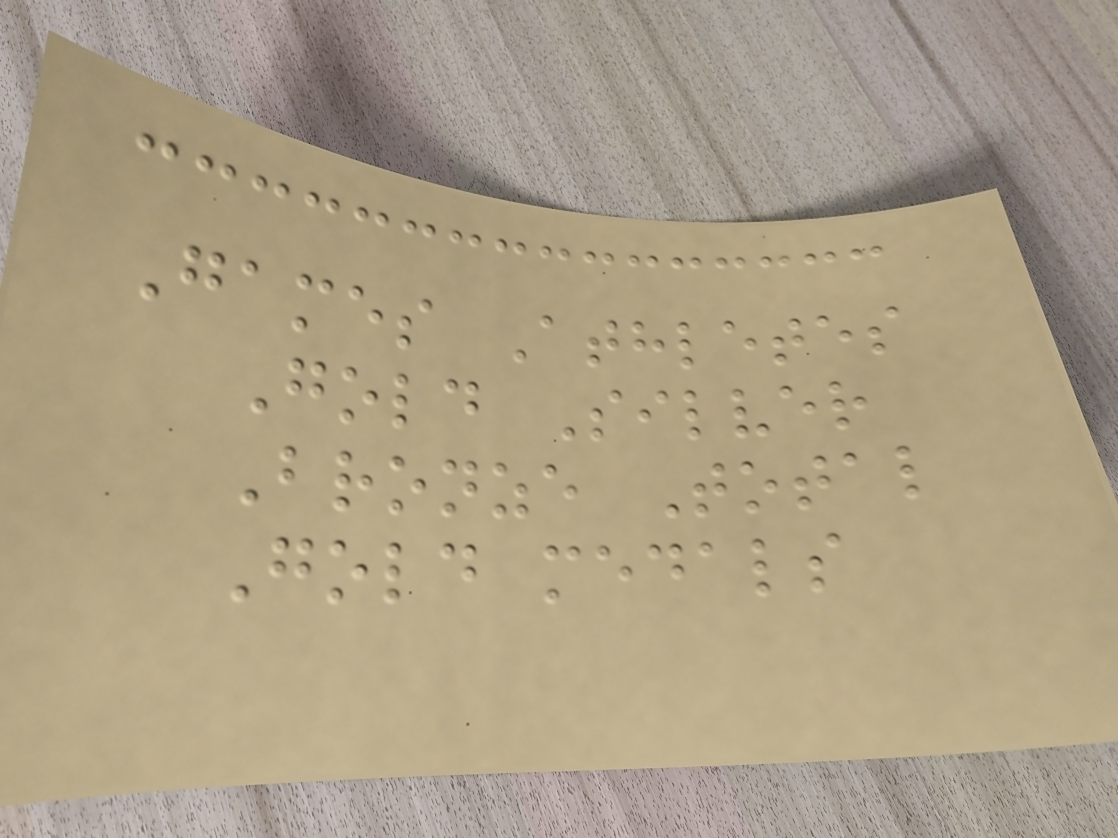Games Athletes
Gold Silver
Bronze Total
Gold medals
